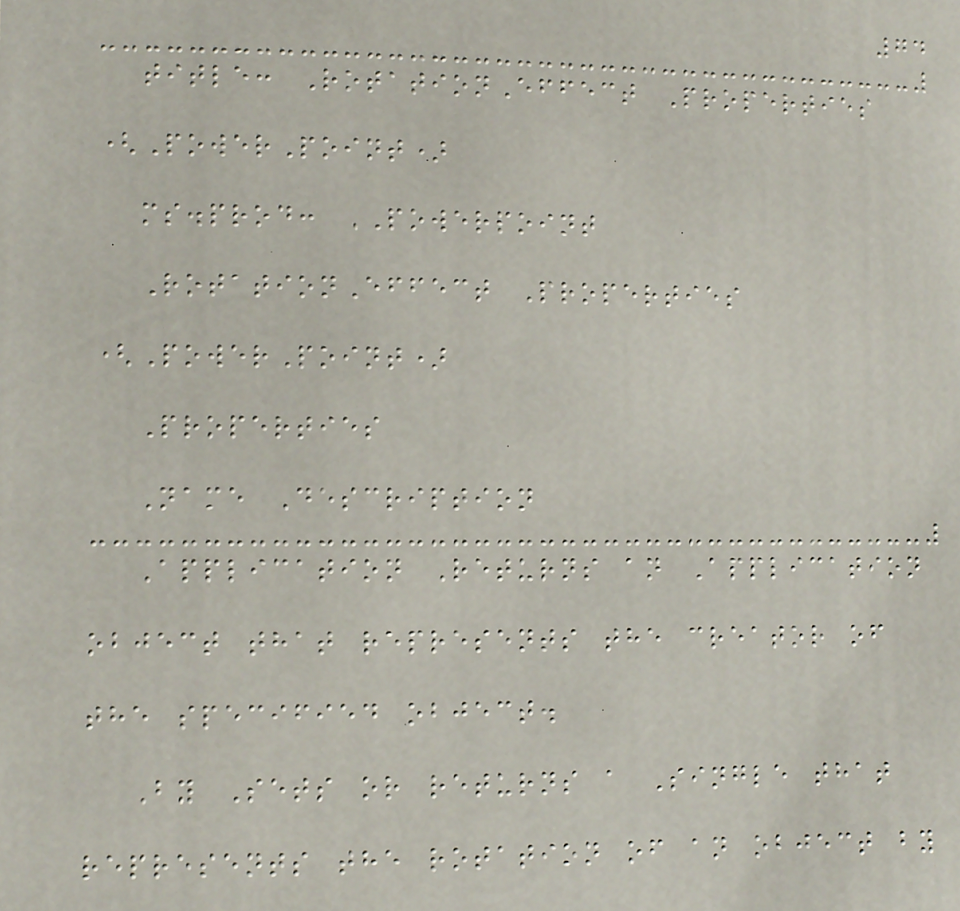74
title: RotationEffect Properties
(PowerPoint)
ms.prod: POWERPOINT
RotationEffect Properties
(PowerPoint)
Properties
Name Description
Application Returns an Application
object that represents the creator of
the specified object.
By Sets or returns a Single that
represents the rotation of an object by
